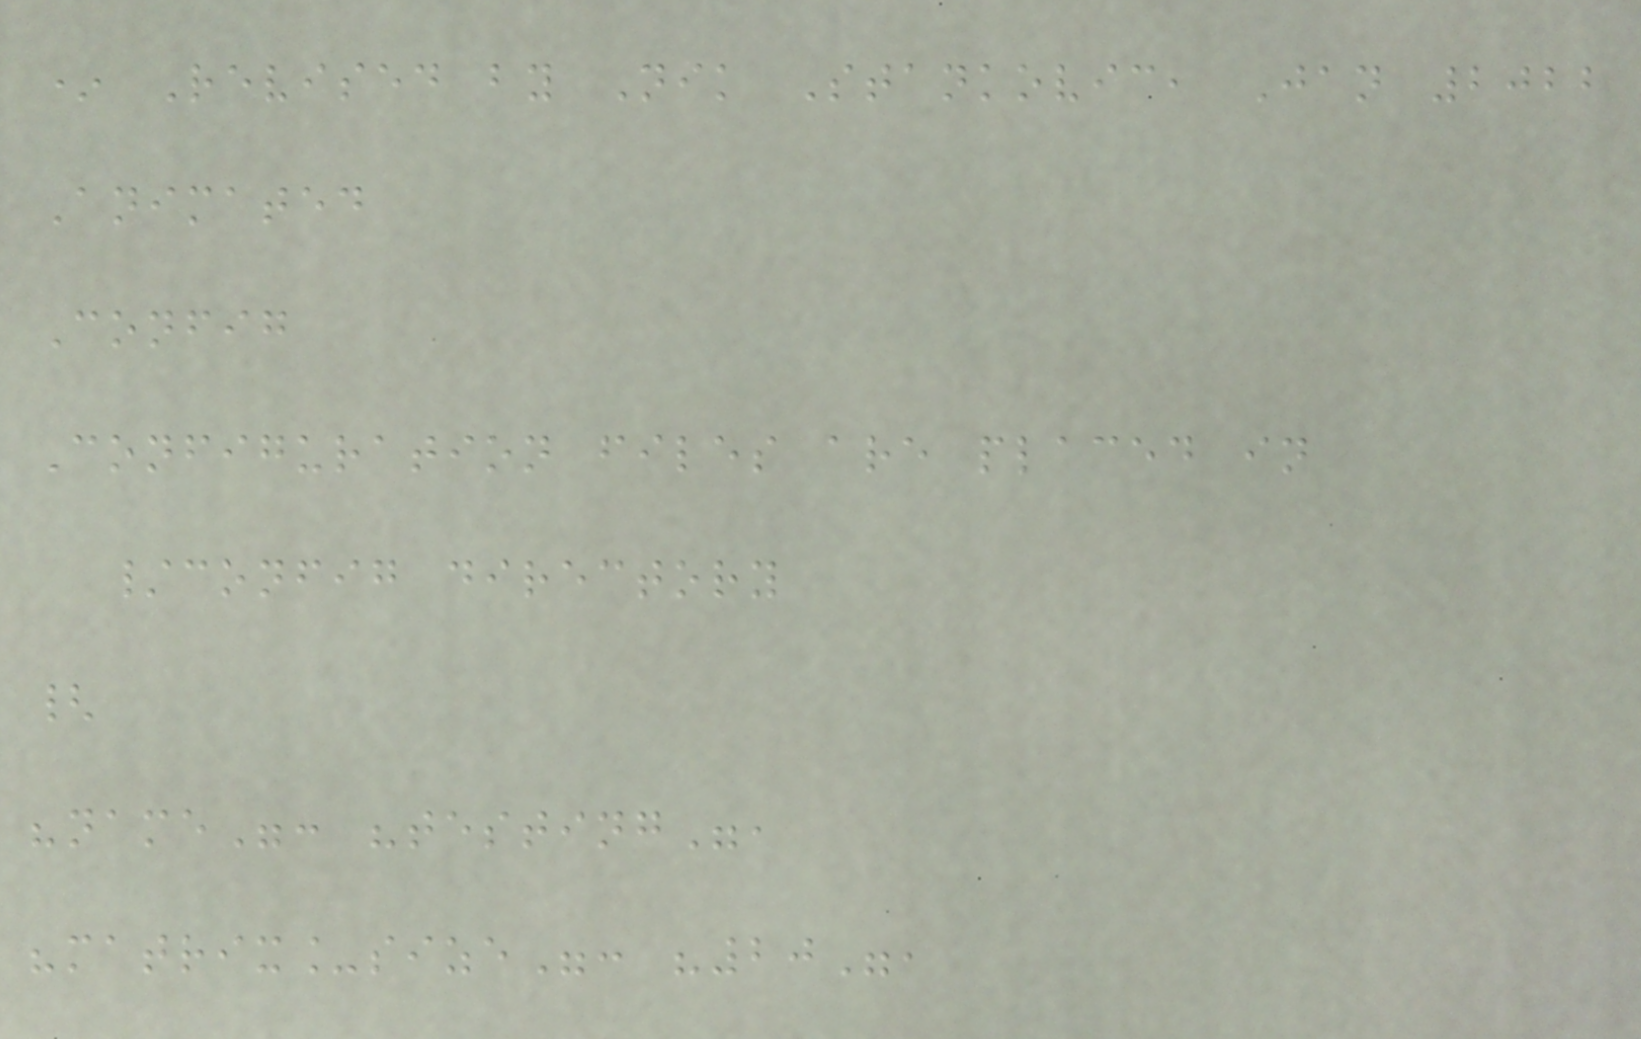* Revised by Nik Stankovic, Jan 2022
Animated
Config
Configuration files are placed in
/config directory
{
"name": "testing",
"matrix_size": "20",
